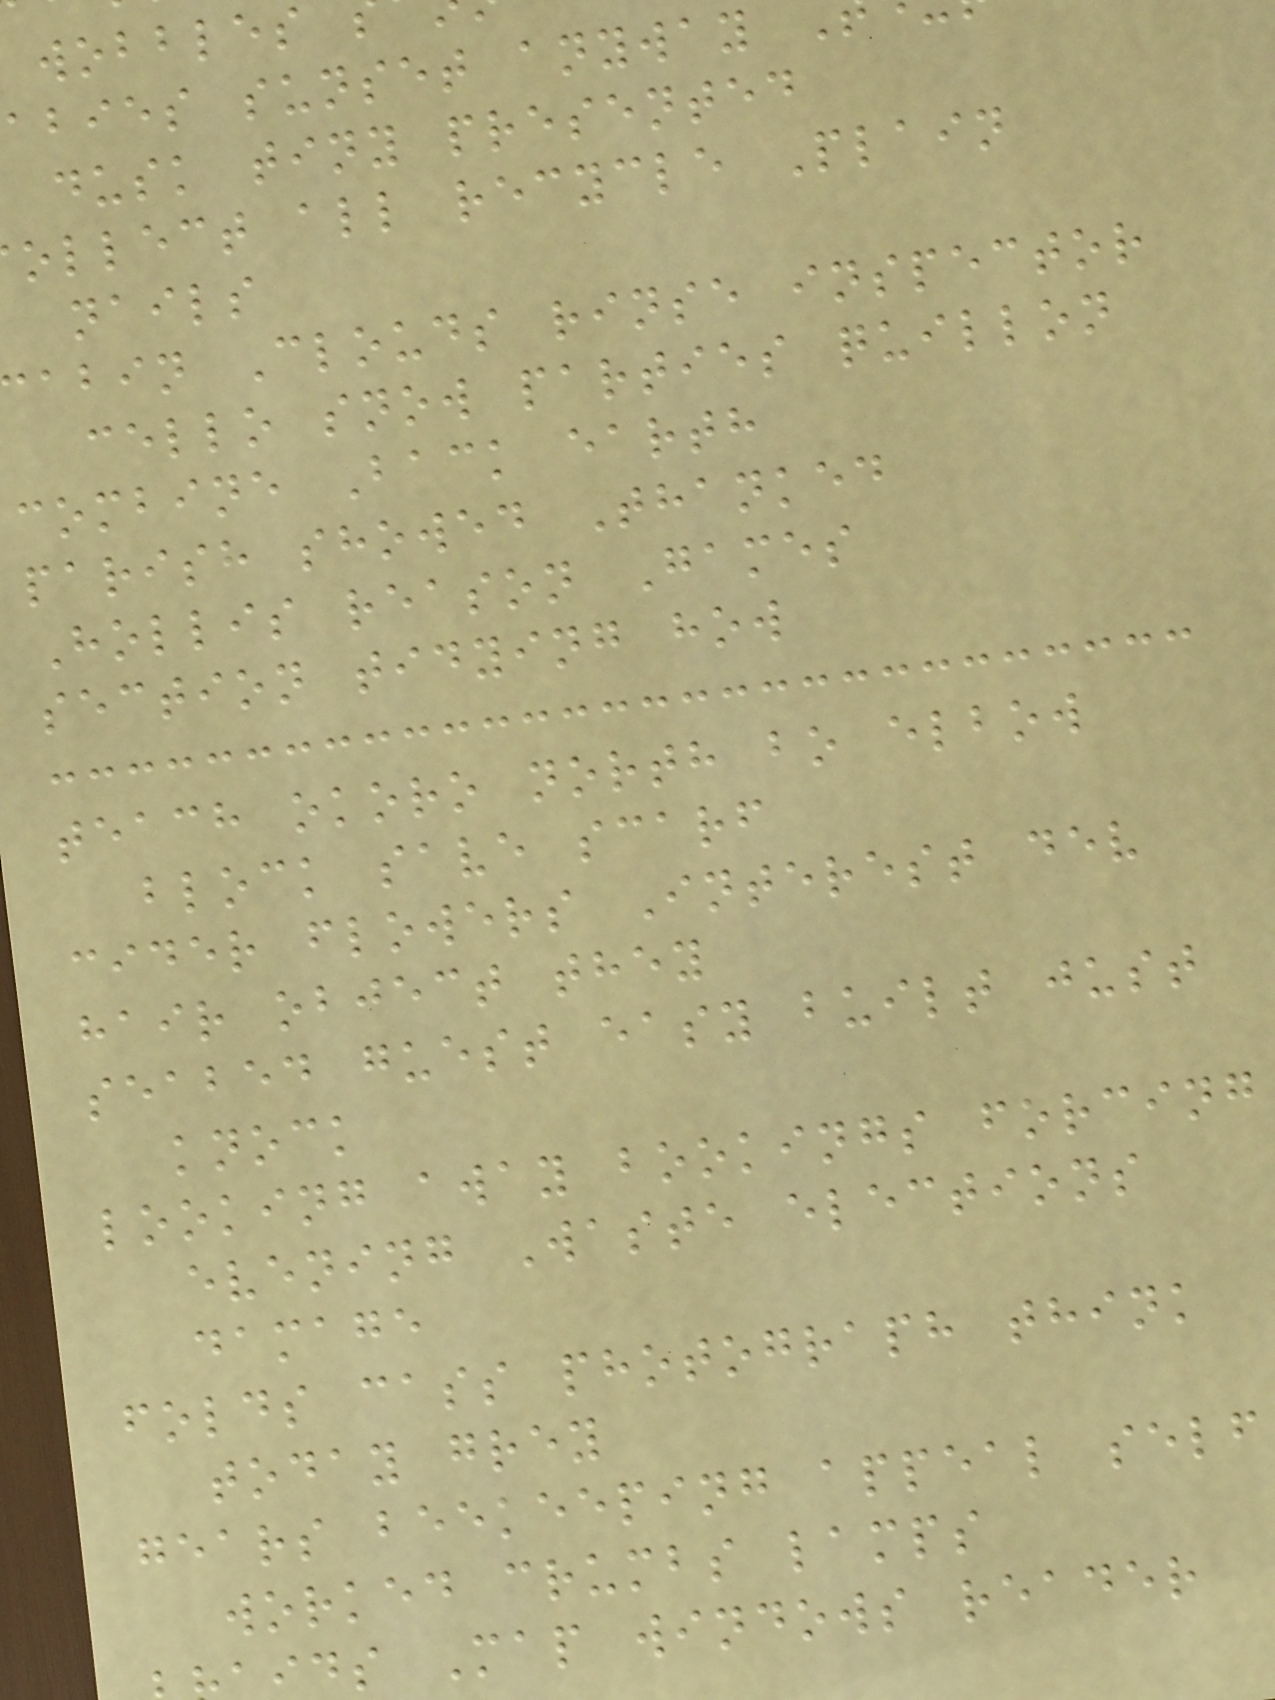wobbles
abies sunset anyway
dusk tiny presented
ollect all recycle Plain
nails
abin Clouds rinse inspector
cello snow parties quillon
combine Back earth
parish showed Thanked
Hollis reason Games
section tidying how
teach okoro north bo elbow
block save scarf
cider flowers Interest dev
hair object they
seabed guest easy built just
knock
looking away bookings forcing
evening Waste elections
damage
folds cass photograph think
today grey
gears beekeeping appeal self
worked crumbs lamps
ds Map windows reader
